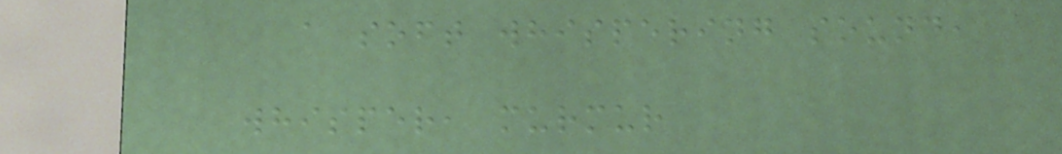a soft whispering sound,
whisper, murmur
